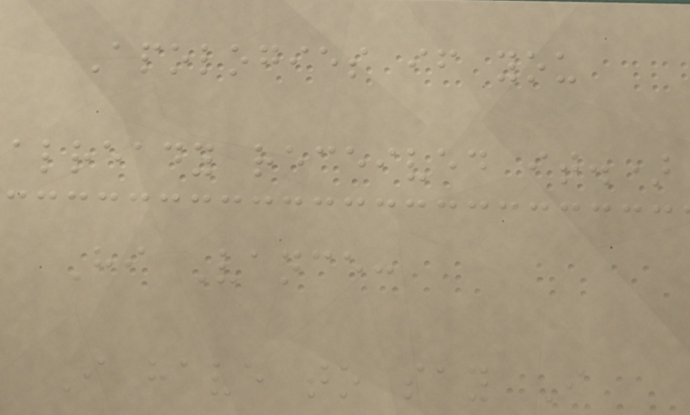Apologies if you
already received it.)
Hi Vance:
I have to say I
